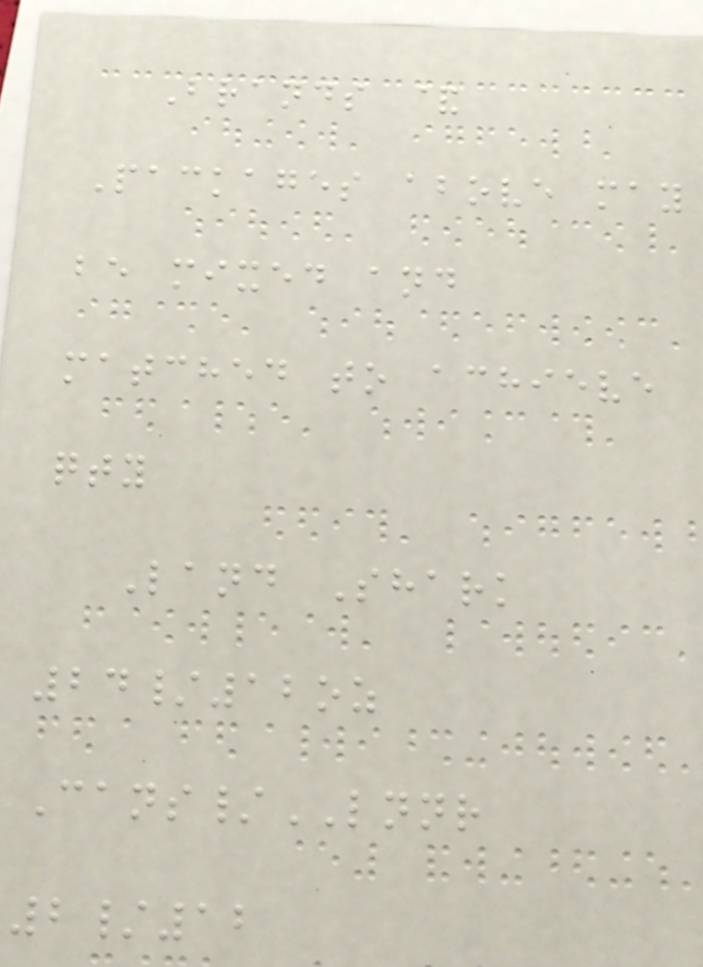Brands &
Packages above may
be mixed and
matched to achieve
qty
Land Shark
24/12oz
Cans/LNNR
2/12
